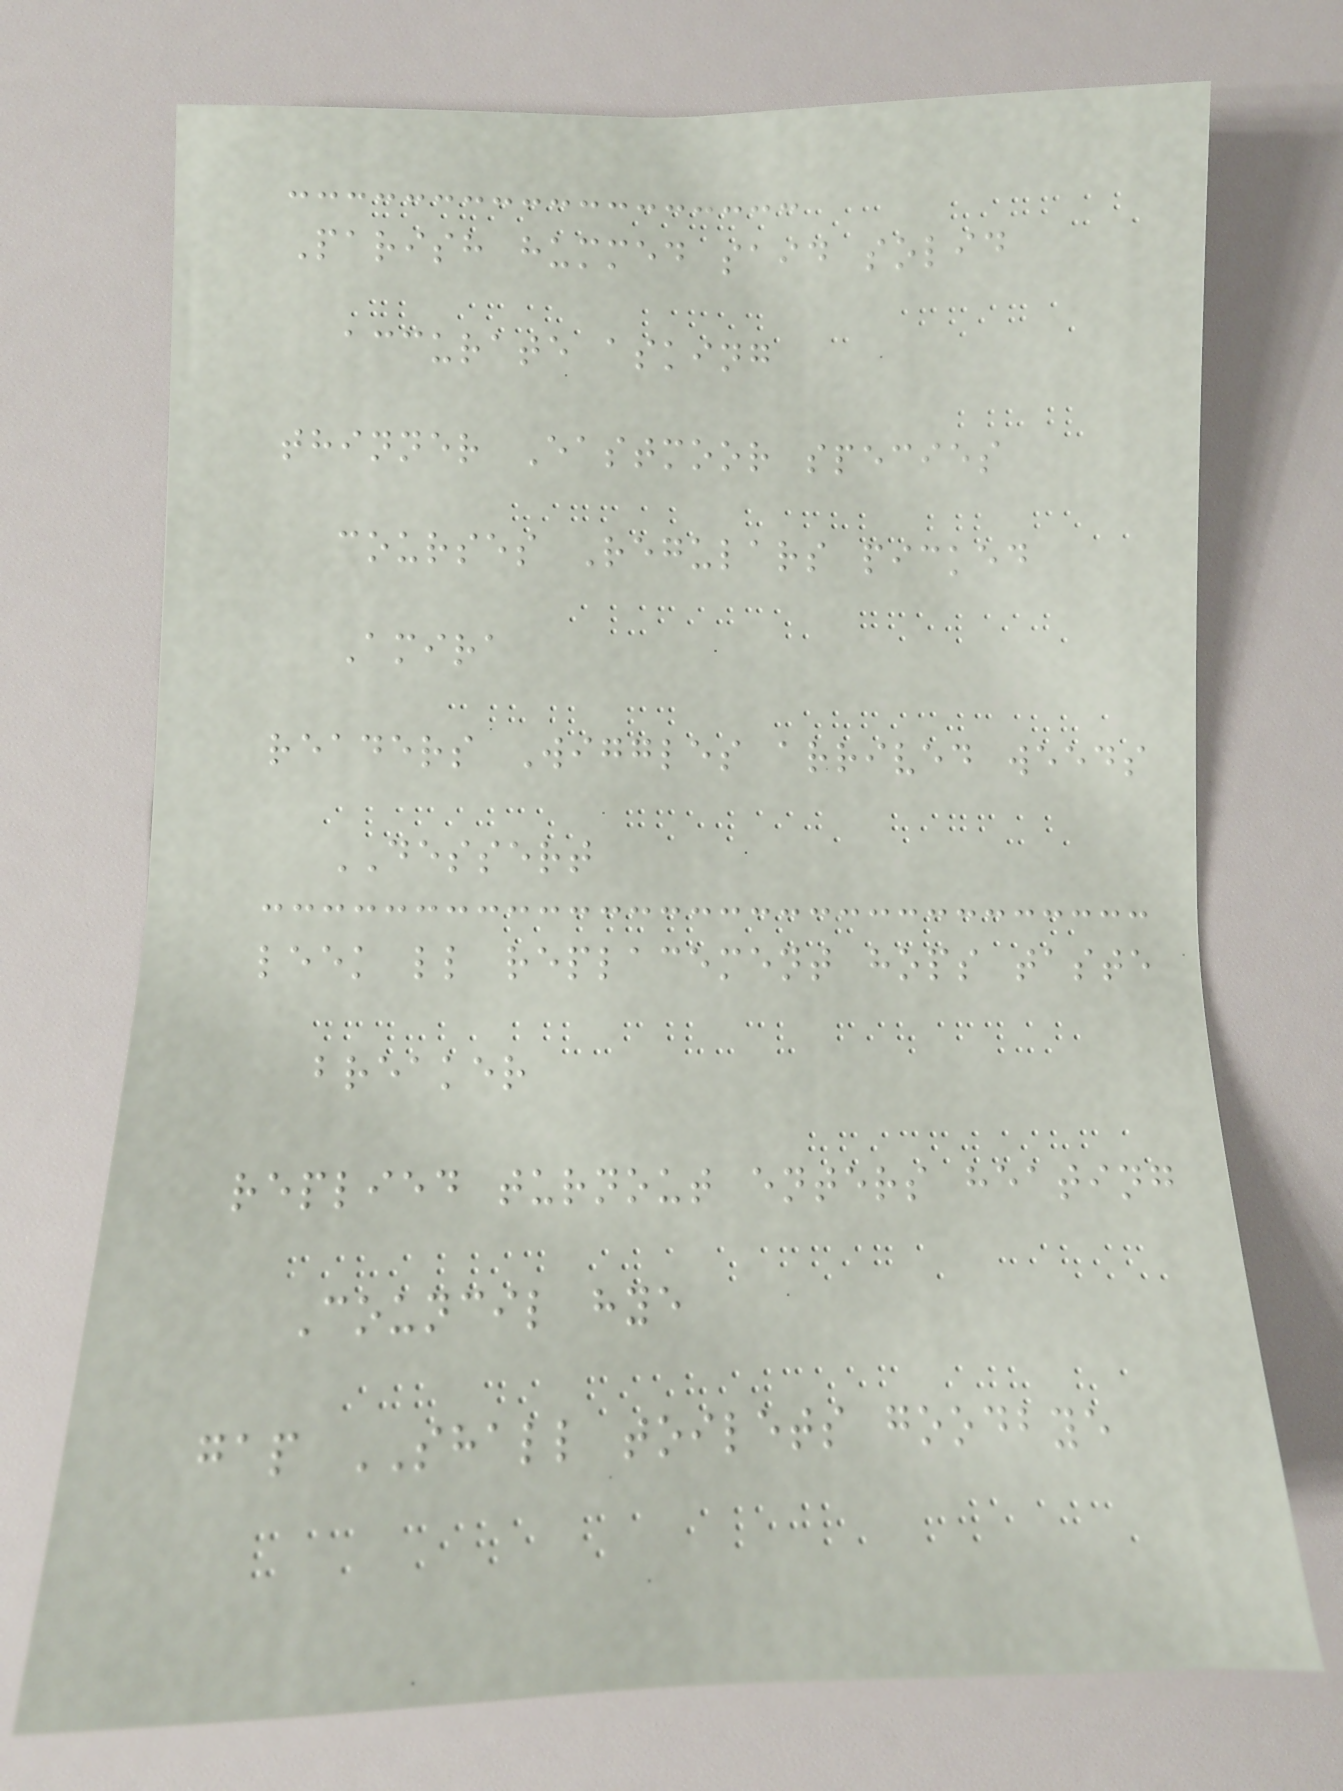Parish hummed said solid
accurate asking
thinner Eastmoor species
courses Regulars picked
Amira
readers Wiggles arrived weeds
DESSERT
leek ll replacement hops taste
breaker
replied turnout enters heating
Council hye
gap SHALL toilets goodbye
